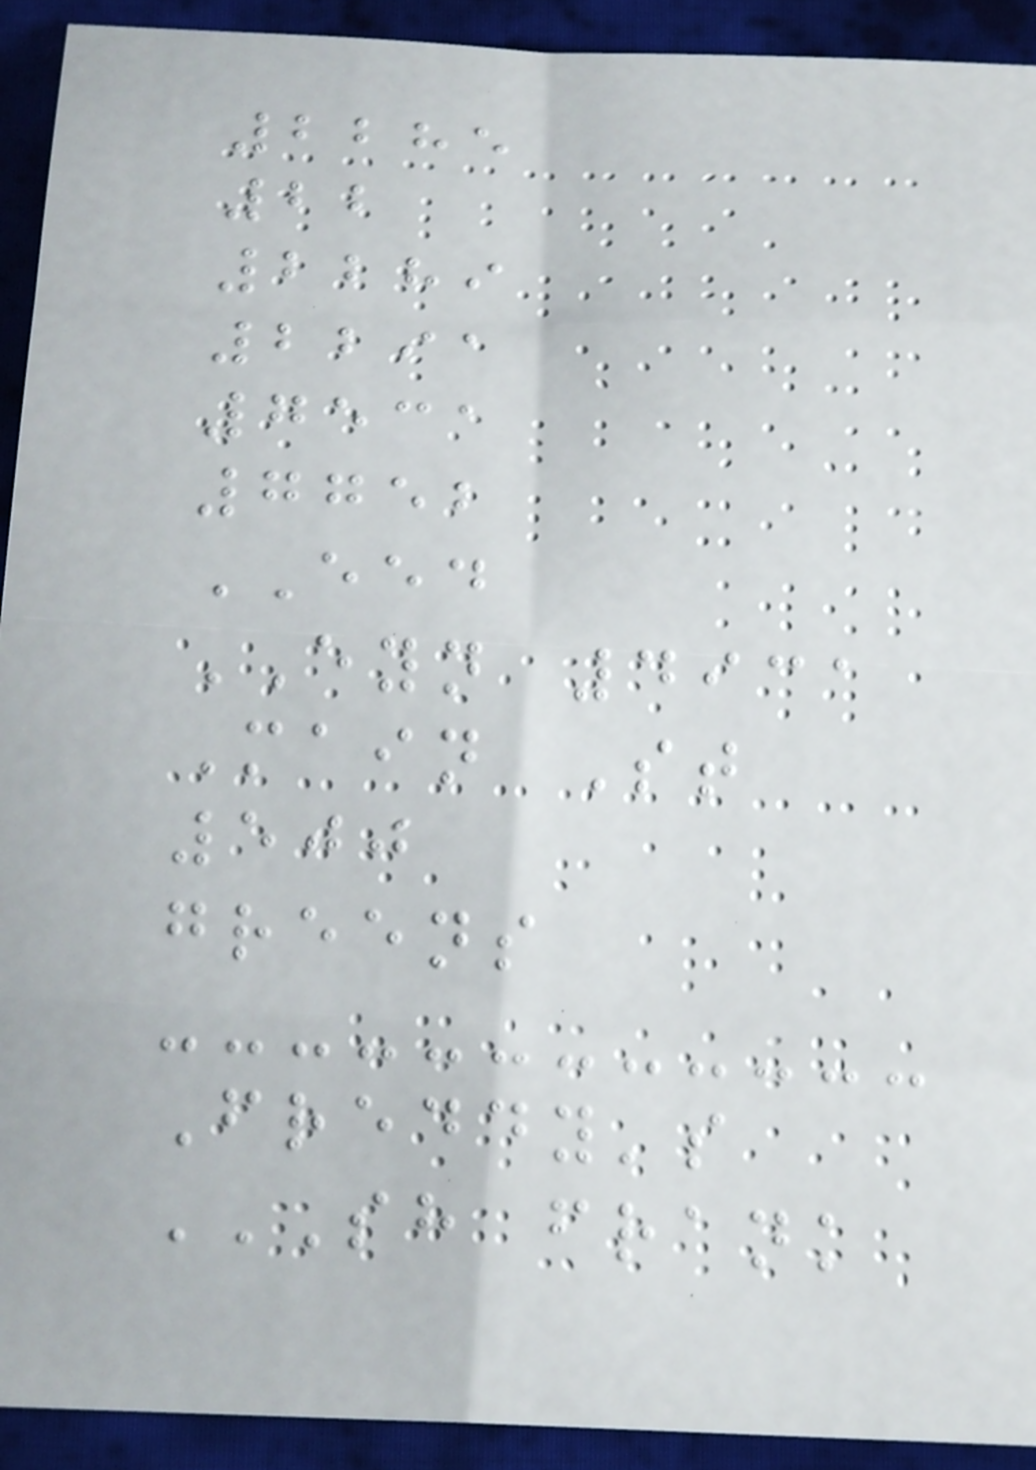2285
22
2289
2291
7531
7752
EED
EYN 4931
Main St
500
greens
Freddy's
SH FRANK
